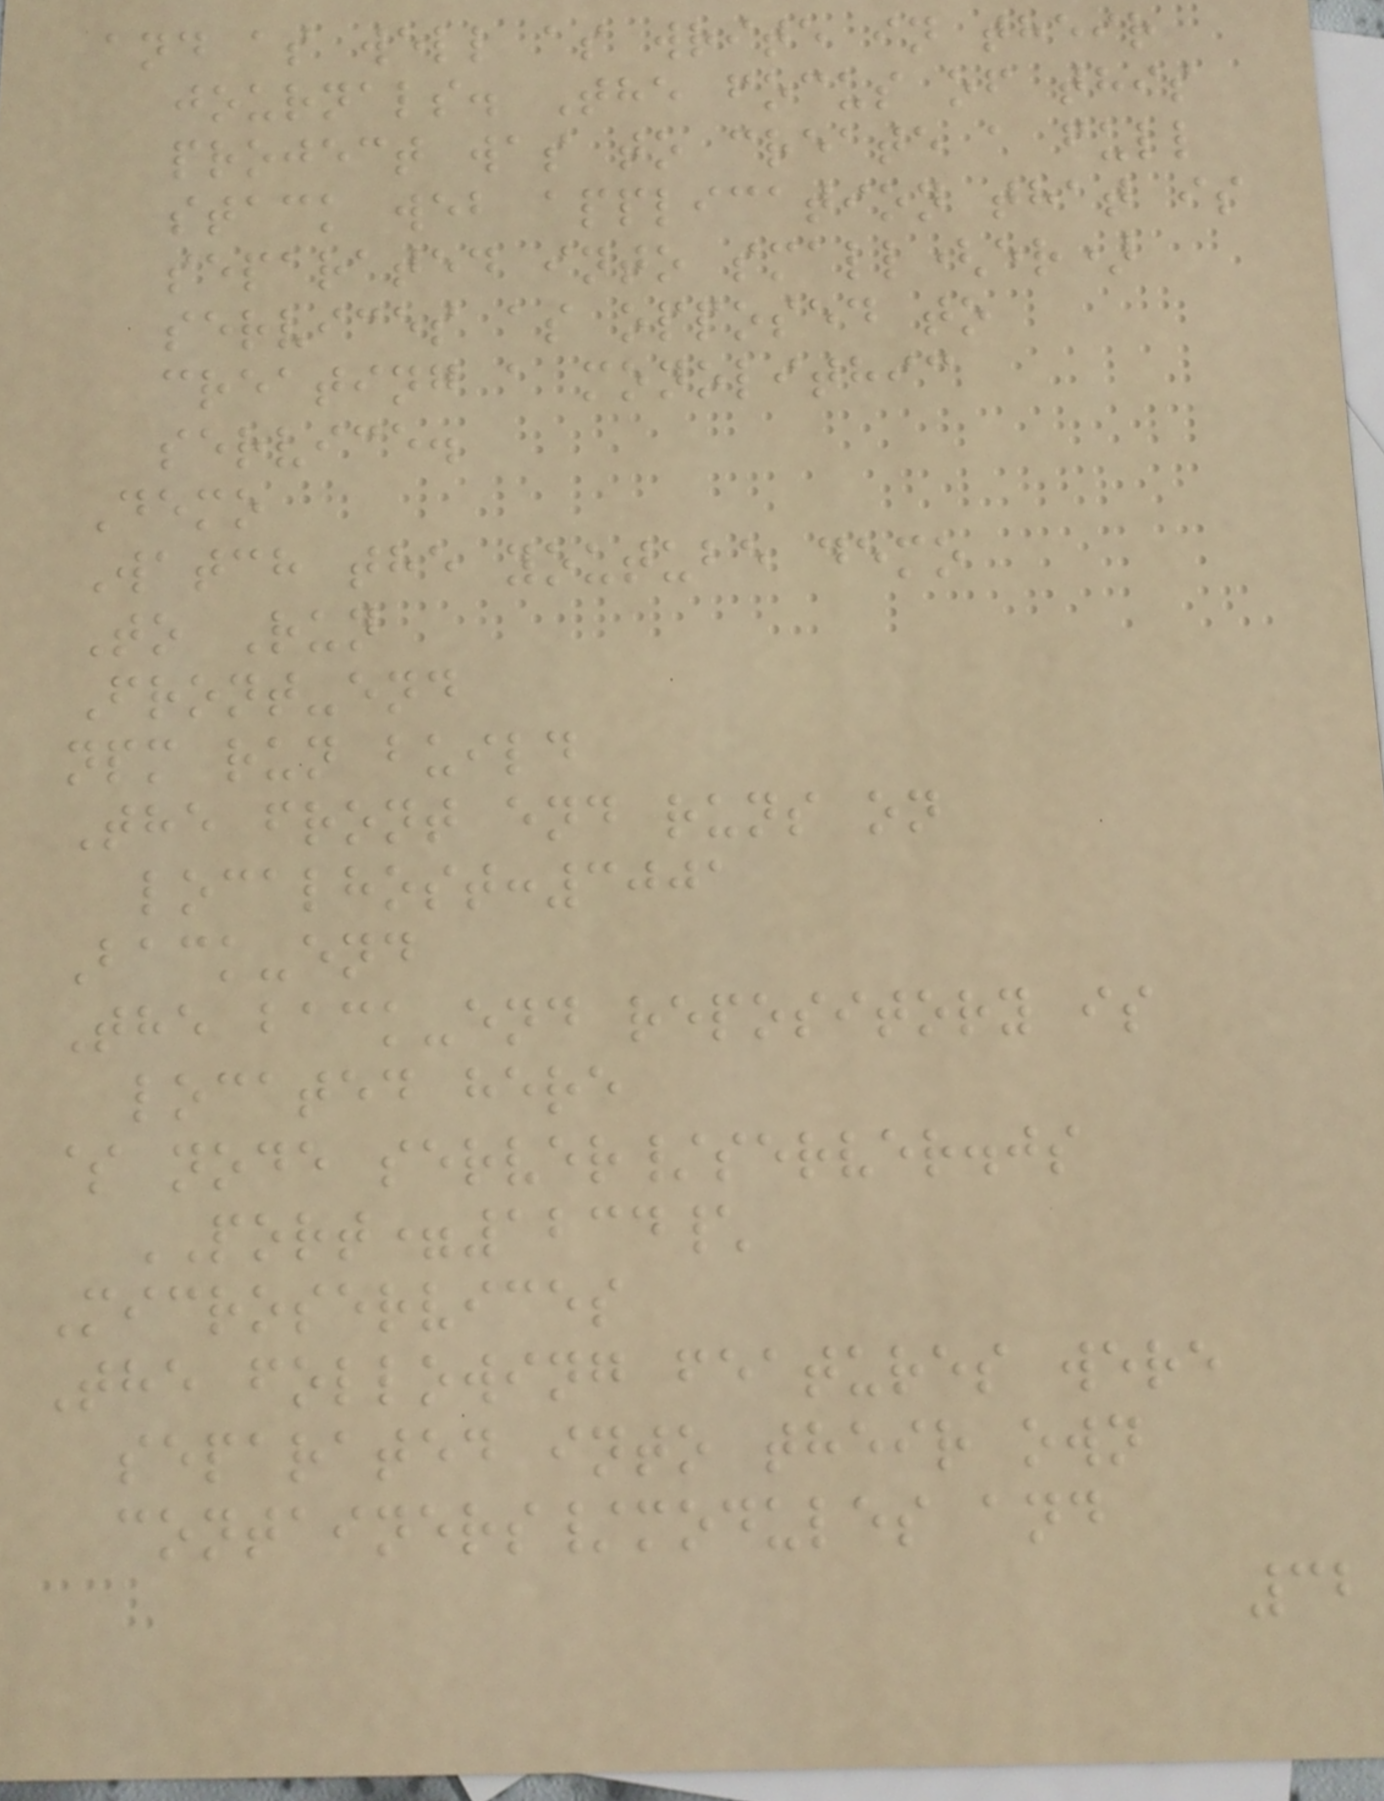and as well as write in their
journals. The focus of this
project was to create a full
stack web application that is
separated into small(er)
services as opposed to
creating a monolithic
service.
Demo
Watch the youtube demo
To Run
Front-end
npm run build
The front end runs on
localhost:3001
Back-end
The back-end repository is
located here
$ node server/server.js
PORT=1234\
Microservices
The following features were
separated into their own
containers/modules and
32
